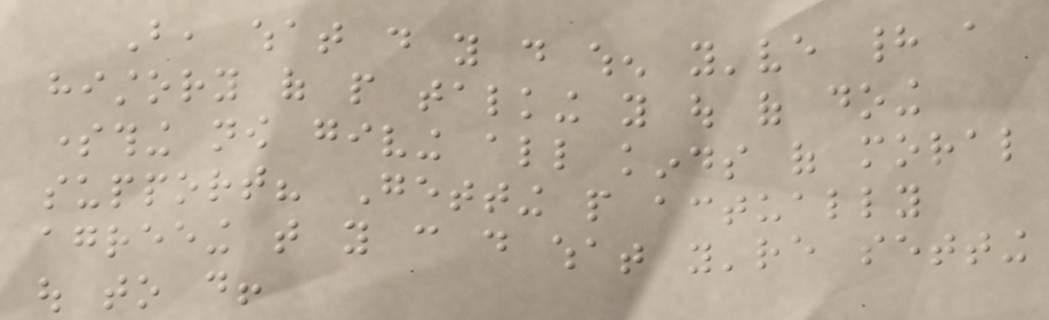But, what do you do when you've had a
history of people talking you out of doing
something now giving all kinds of moral
support? Getting people actually
agreeing that you can do what you're setting
out to do!
